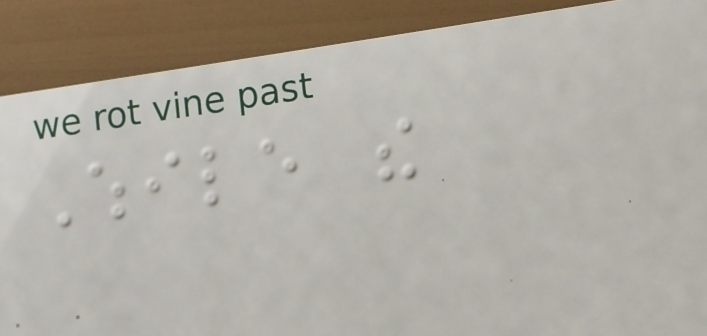While the
